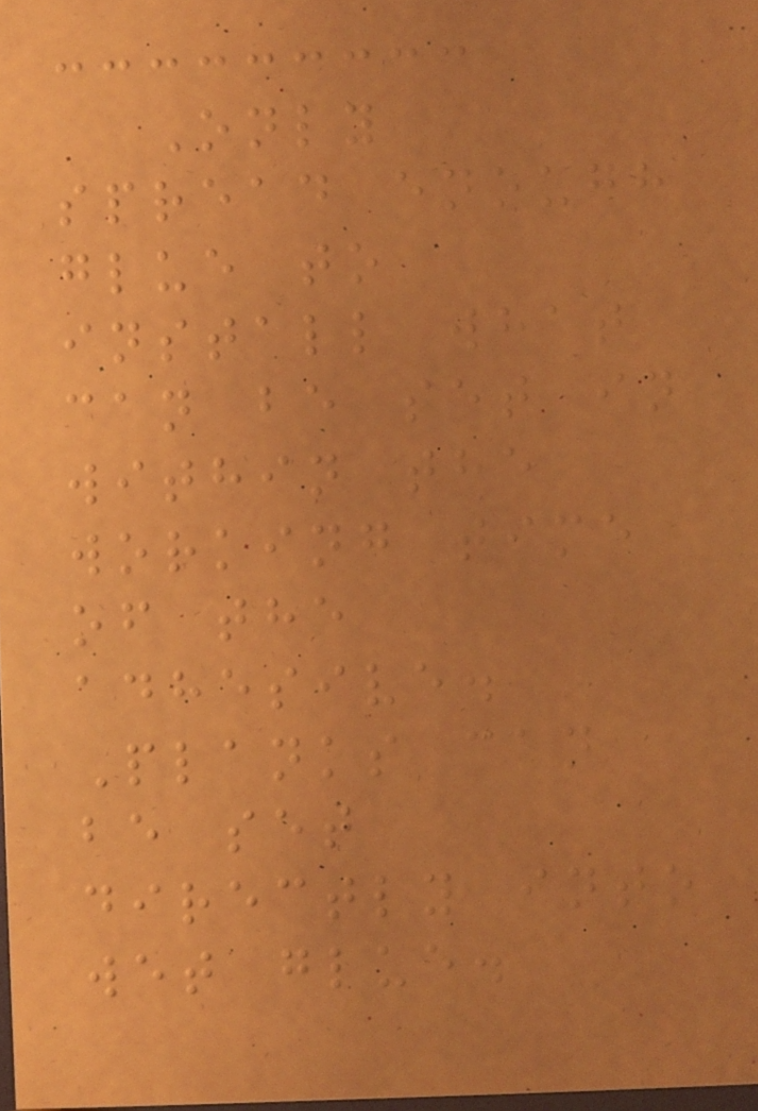Only
spread enough
glue to
install what
can be set in
within the
working time
of the
adhesive.
Planks can
be set
directly into
wet glue.
